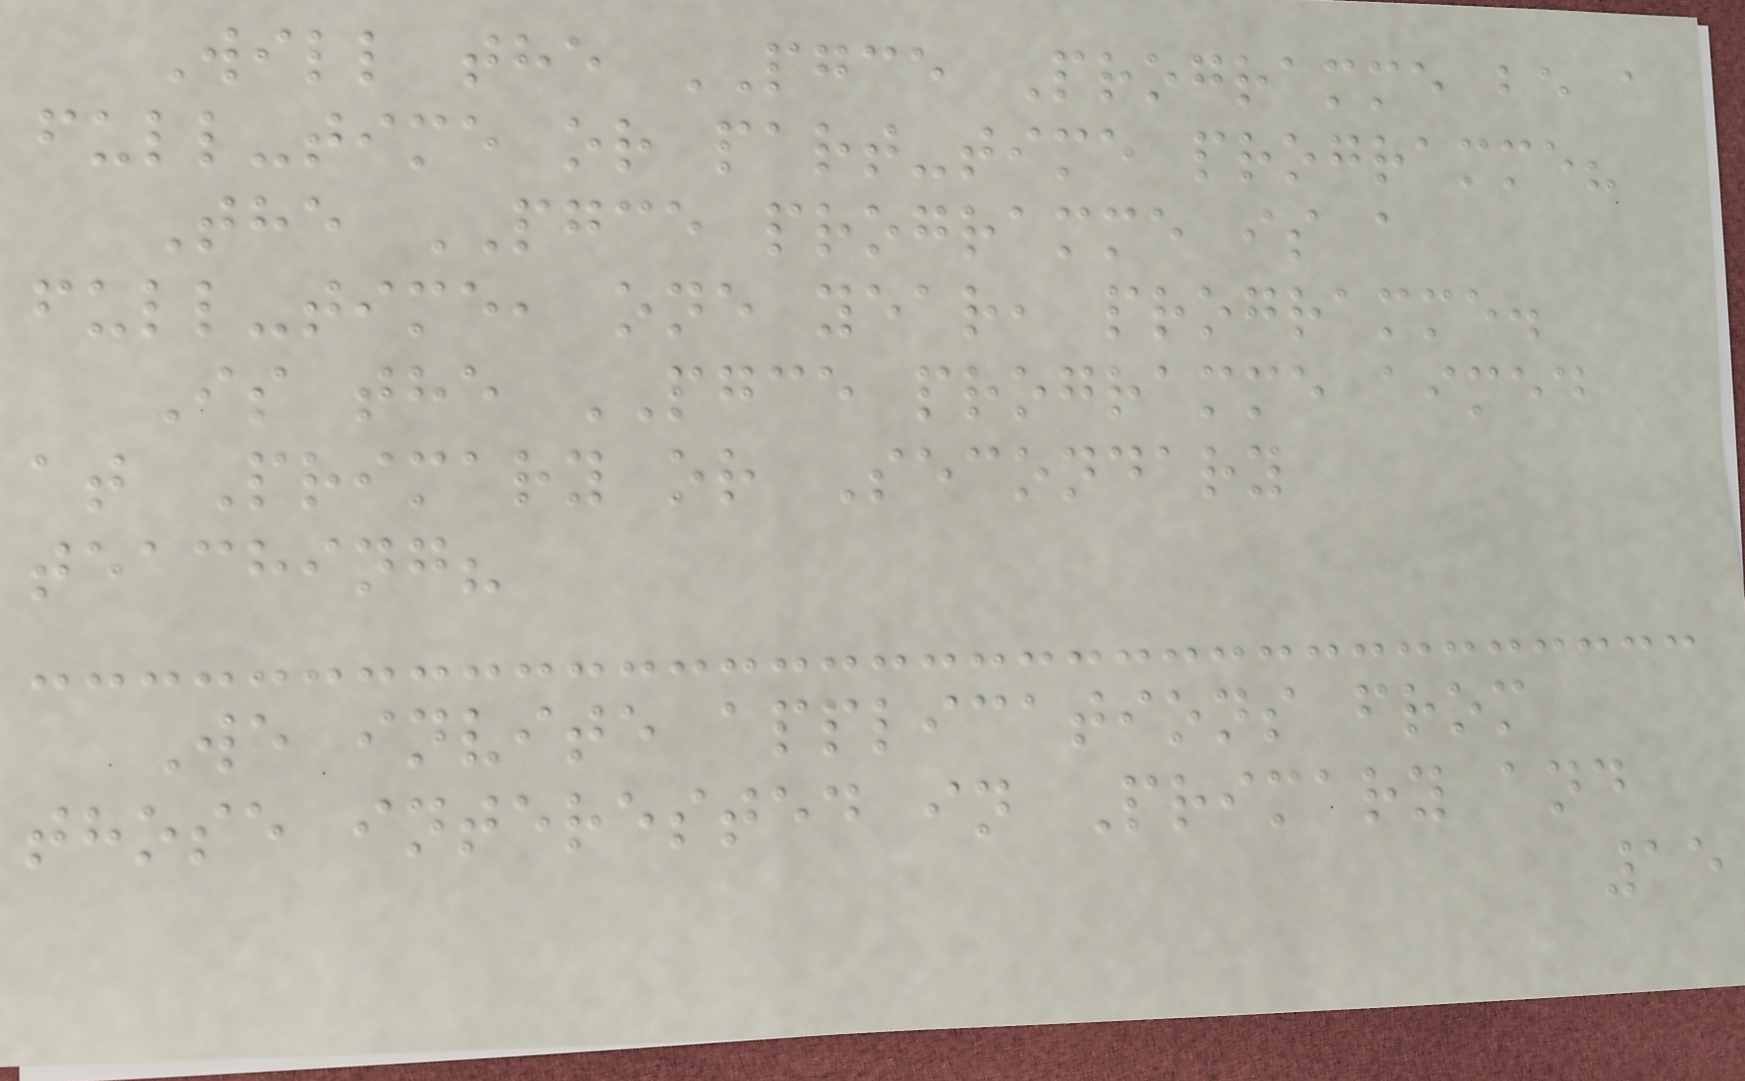Will the PGCE Programme be a
full-time or part-time programme?
The PGCE programme is a
full-time, one year, programme.
Is the PGCE programme aimed
at Primary or Secondary
teaching?
We invite applications from
those interested in Primary and
15
